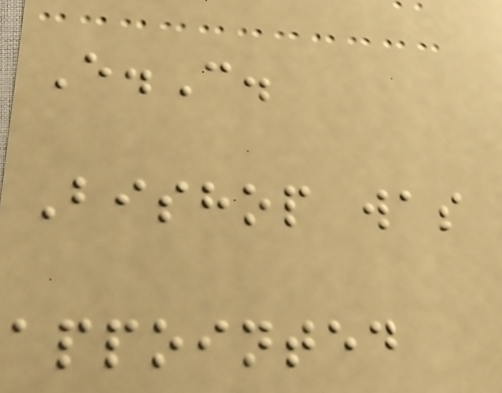E.C.
Bishop was
appointed
